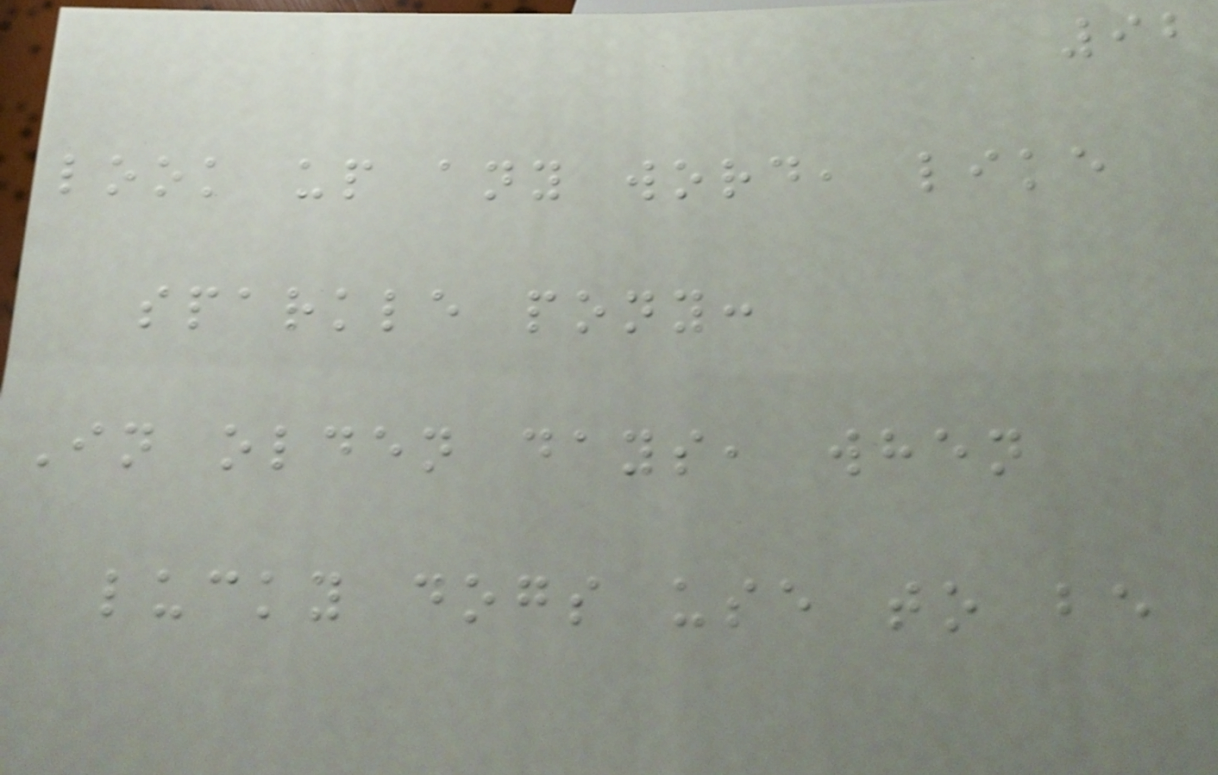92
look up any word, like
sparkle pony:
In olden days, when
lucky dogs use to be
